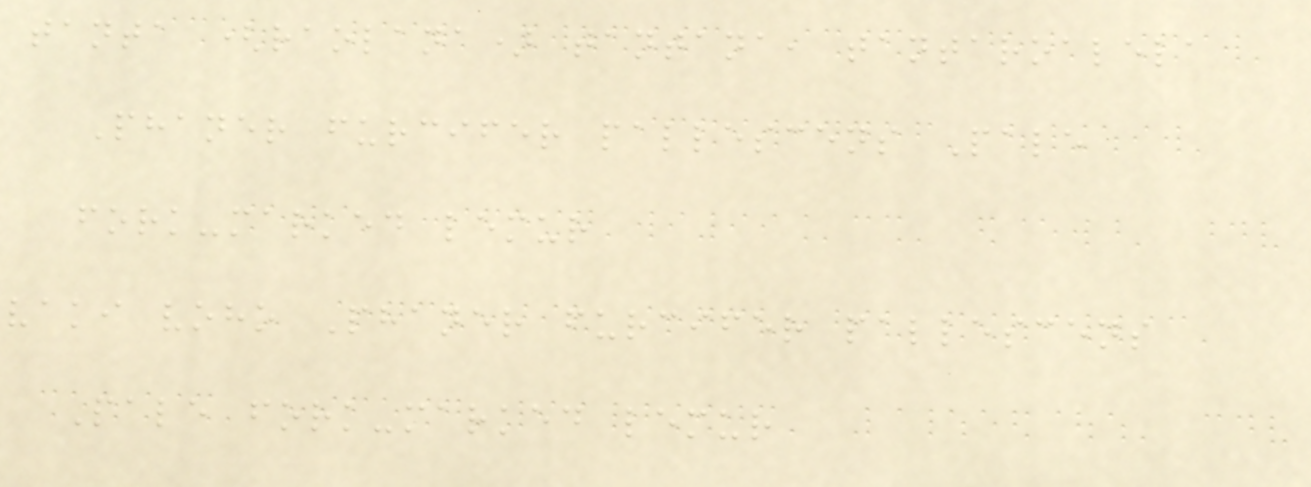tanta (raolana) tantana, tantaroalela
Phaner furcifer pallescens Pale
fork-marked lemur
vaki voho Phaner furcifer pallescens
Pale fork-marked lemur
